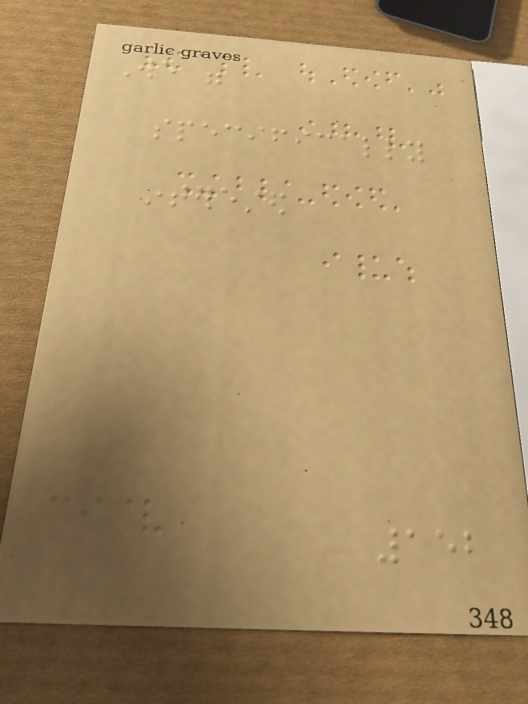We were
specifically
interested
152
